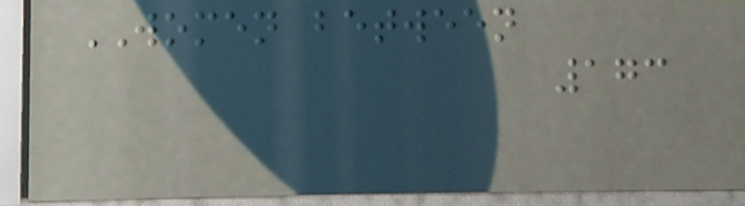WOMEN between
173
